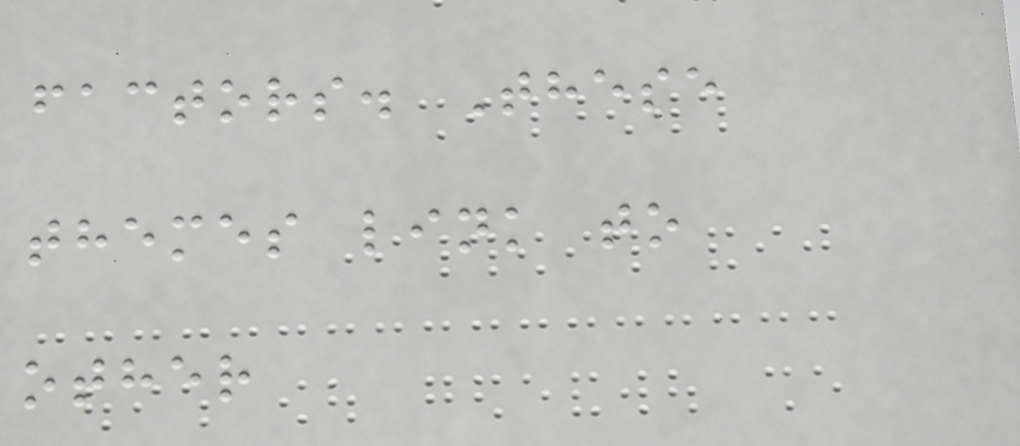factors. These
themes link to
other
